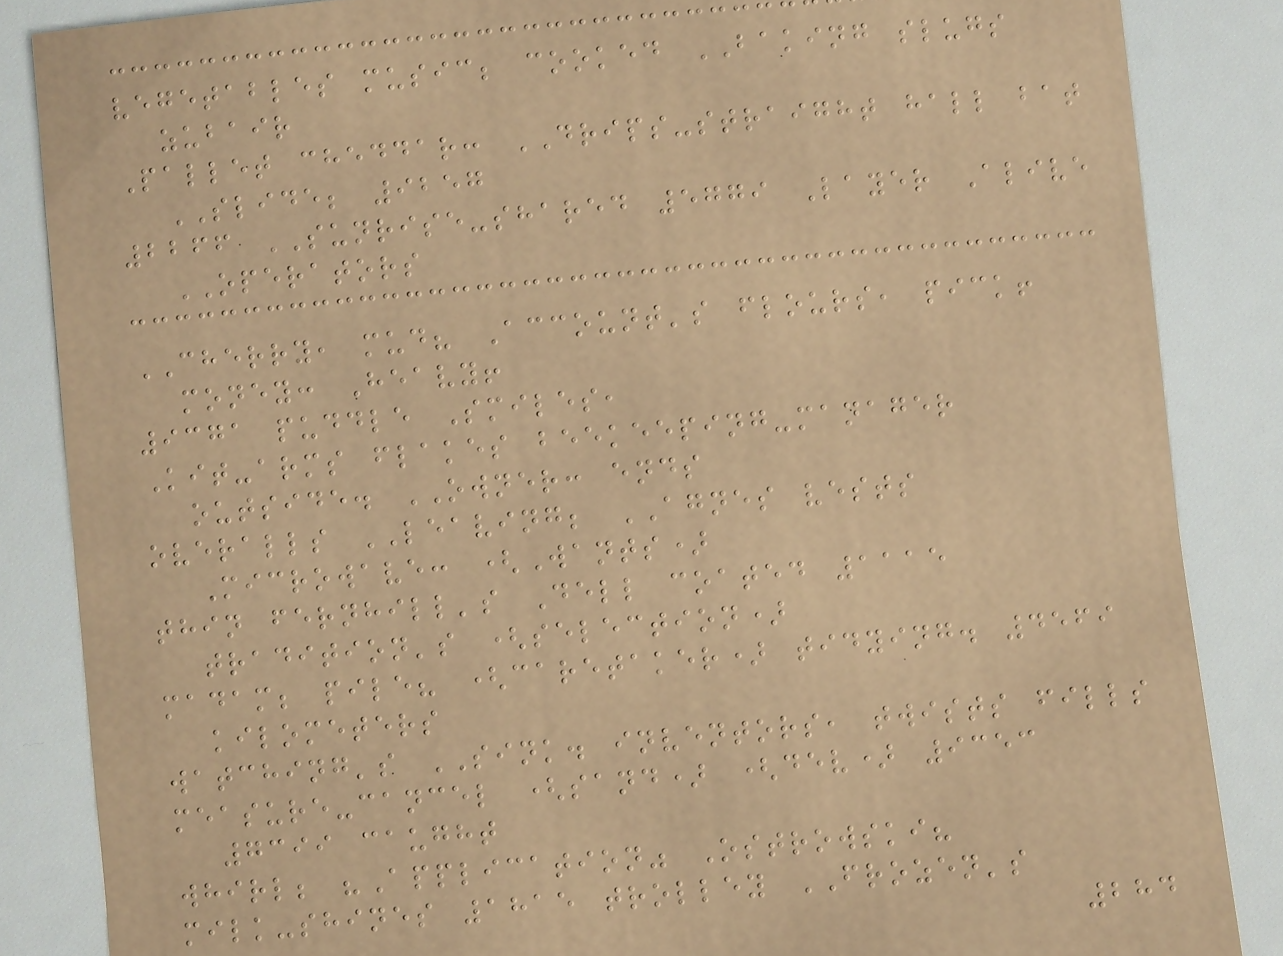vegetables music; cooked BAKING slugs
zubair
Pallet cheddar: DRIPS-straight hall bat
SLIDE; 9257
2266 SUNRISE-shared 5779 Layer Alive
OPERATORS
CHERRY, mud? Account's flours, pick!
money: Heavy!
9371 puddle Smiles,
Kit-arms flakes beekeeping-manager
outside. OWNER: ends
overalls LEAVING; AGNES vests
Microwave: (Wants)
thin fernhill's Dell coated 1115
tradition's (selection)
madam; pile? (caretaker) tidying. 4569
kilometers
watching's SINK. inventors, twists fills
measure-cancel (sand) (dev) 9353
7399 caught
whirl; "Application" Ostrowski?
milk-shines 1815 trolley FROZEN's
284
